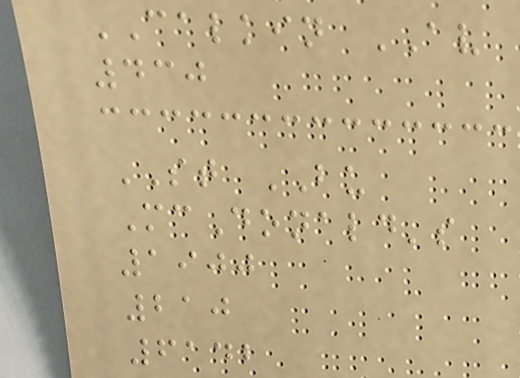CALKIN AV
430
ST BU
McDonald's
1900
210
6142
